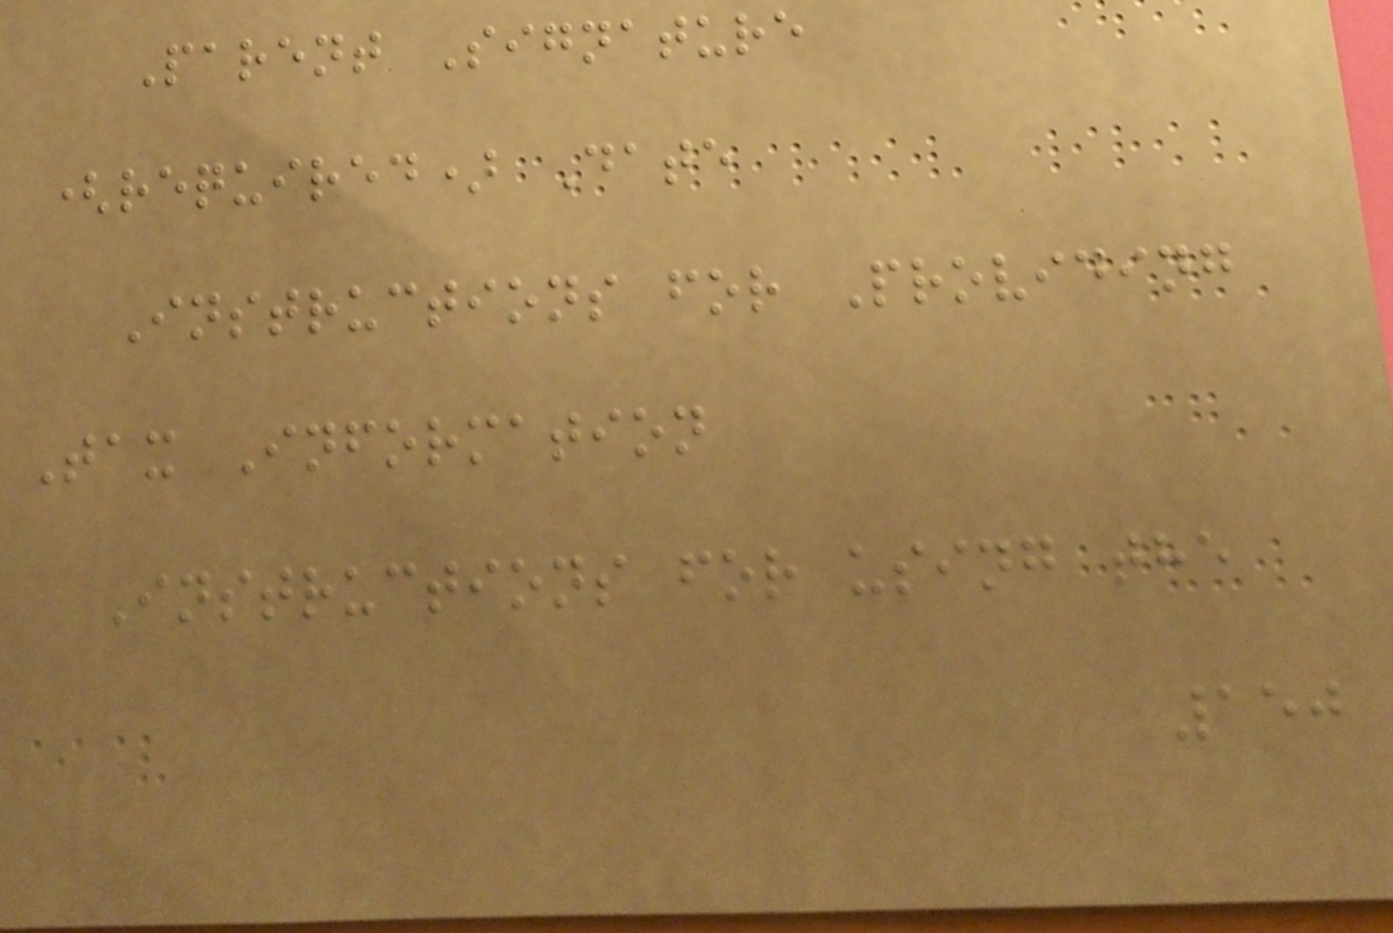Parent Signature
(required) Date
Instructions for Providing
Tax Information
Instructions for using the
150
